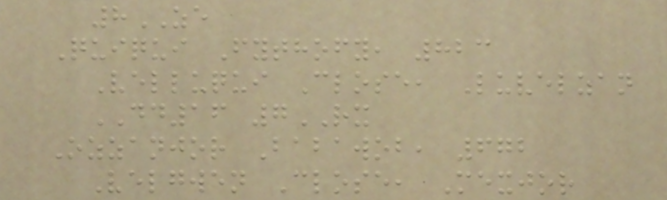8ZE
Quiqui Fythofy, 823
Velluqui Close, Luvelzan
DD16 7RX
Ozzanjor Babawob, 672
Velgwen Close, Mexjor
